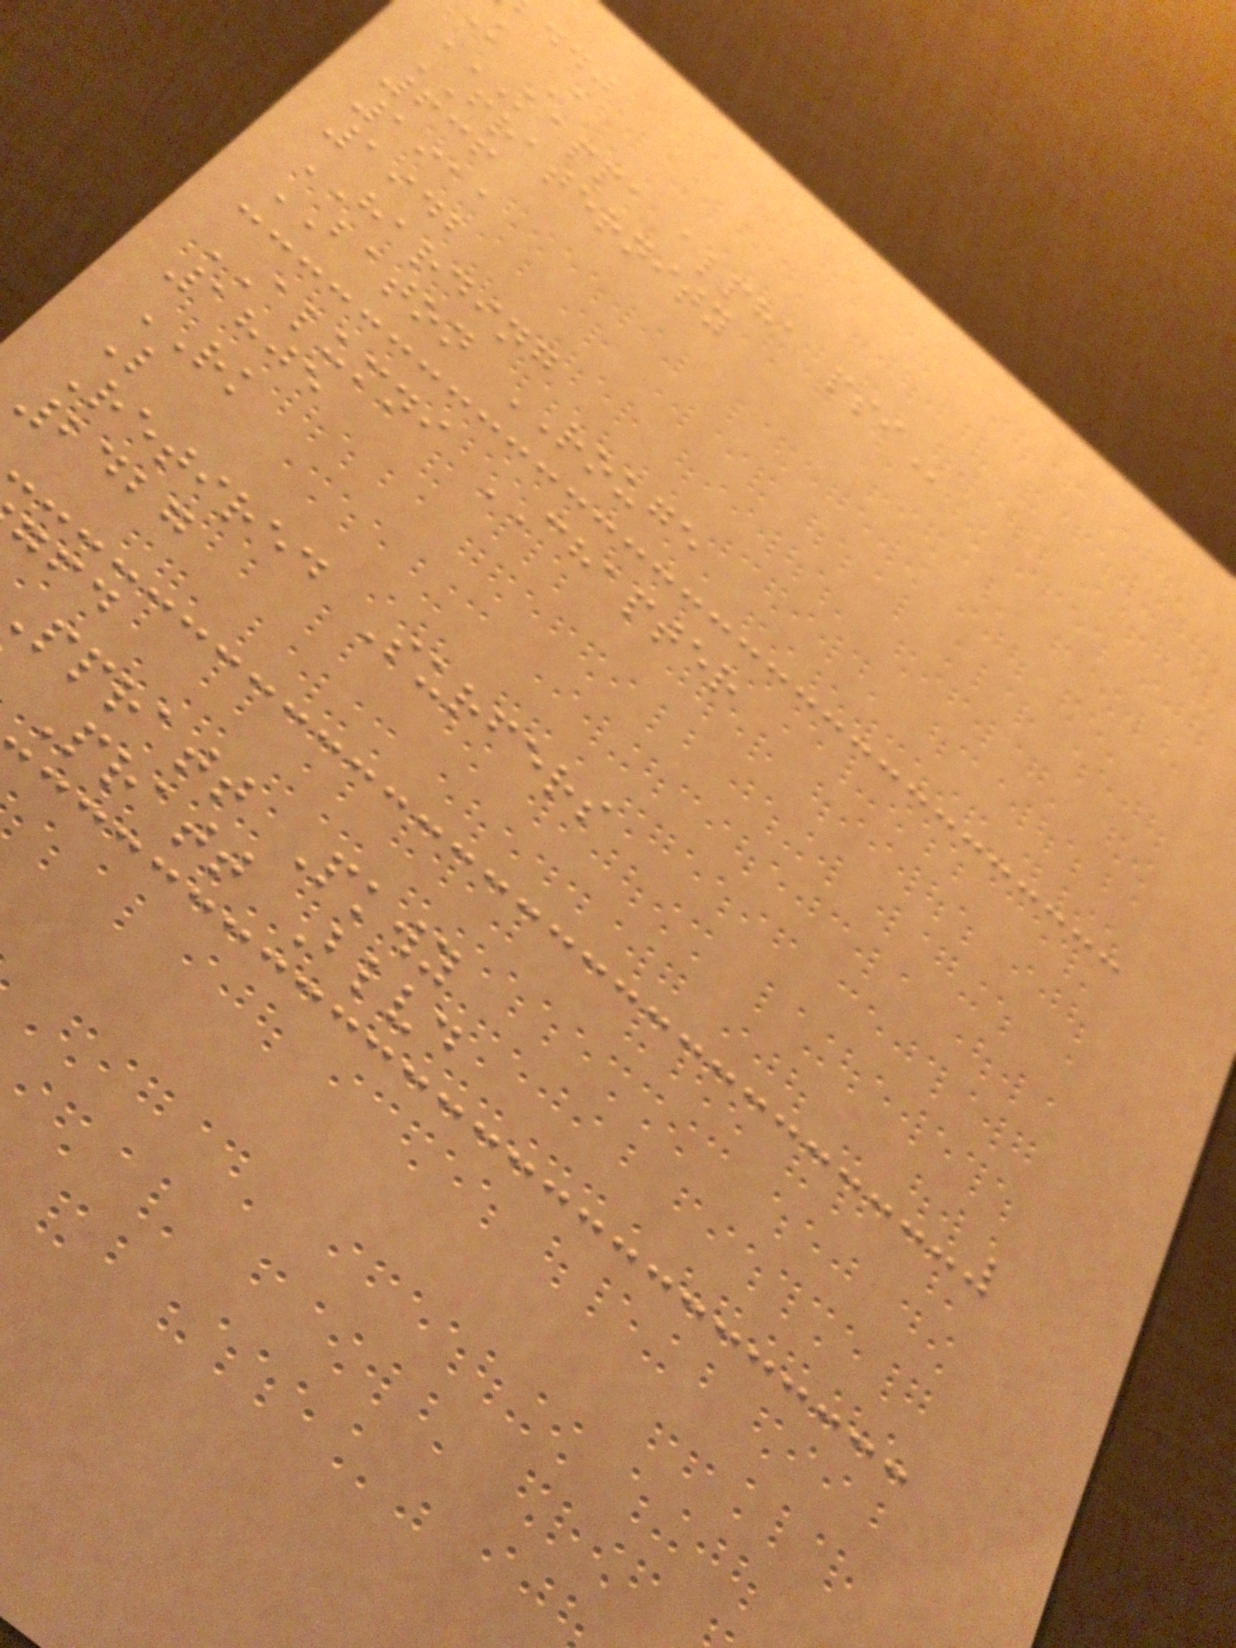k A
KAPPA ALPHA PSI
FRATERNITY
636
1911
1942
HARDING
BATON ROUGE
ALUMNI CHAPTER
1805
RK
L
Retired Surfers
2427
ppratt Pkwy
Pratt Blvd
